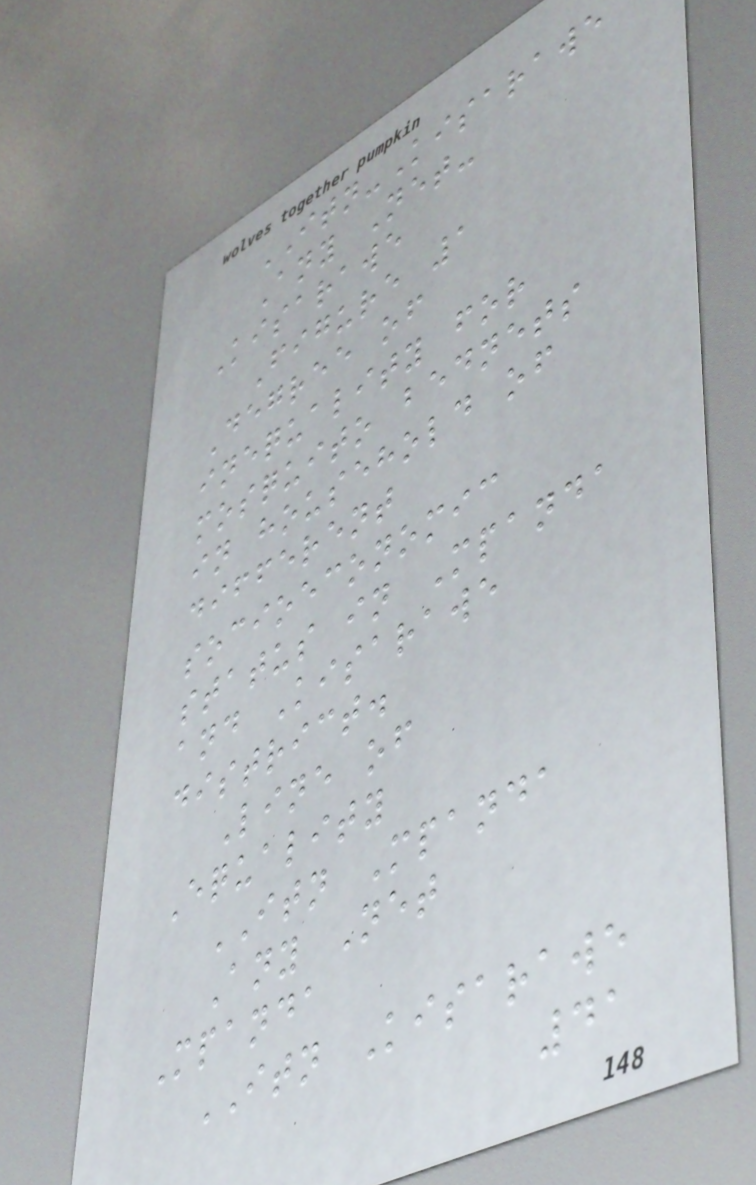ITN-Kisarawe
Any Net-
Kisarawe
Figure 1
Degree of
inequality for
mosquito bednets
in household of
different
socioeconomic
status in Mpanda
and Kisarawe
district.
Line of
Equality
ITN Mpanda
Any Net
Mpanda
ITN Kisarawe
41
